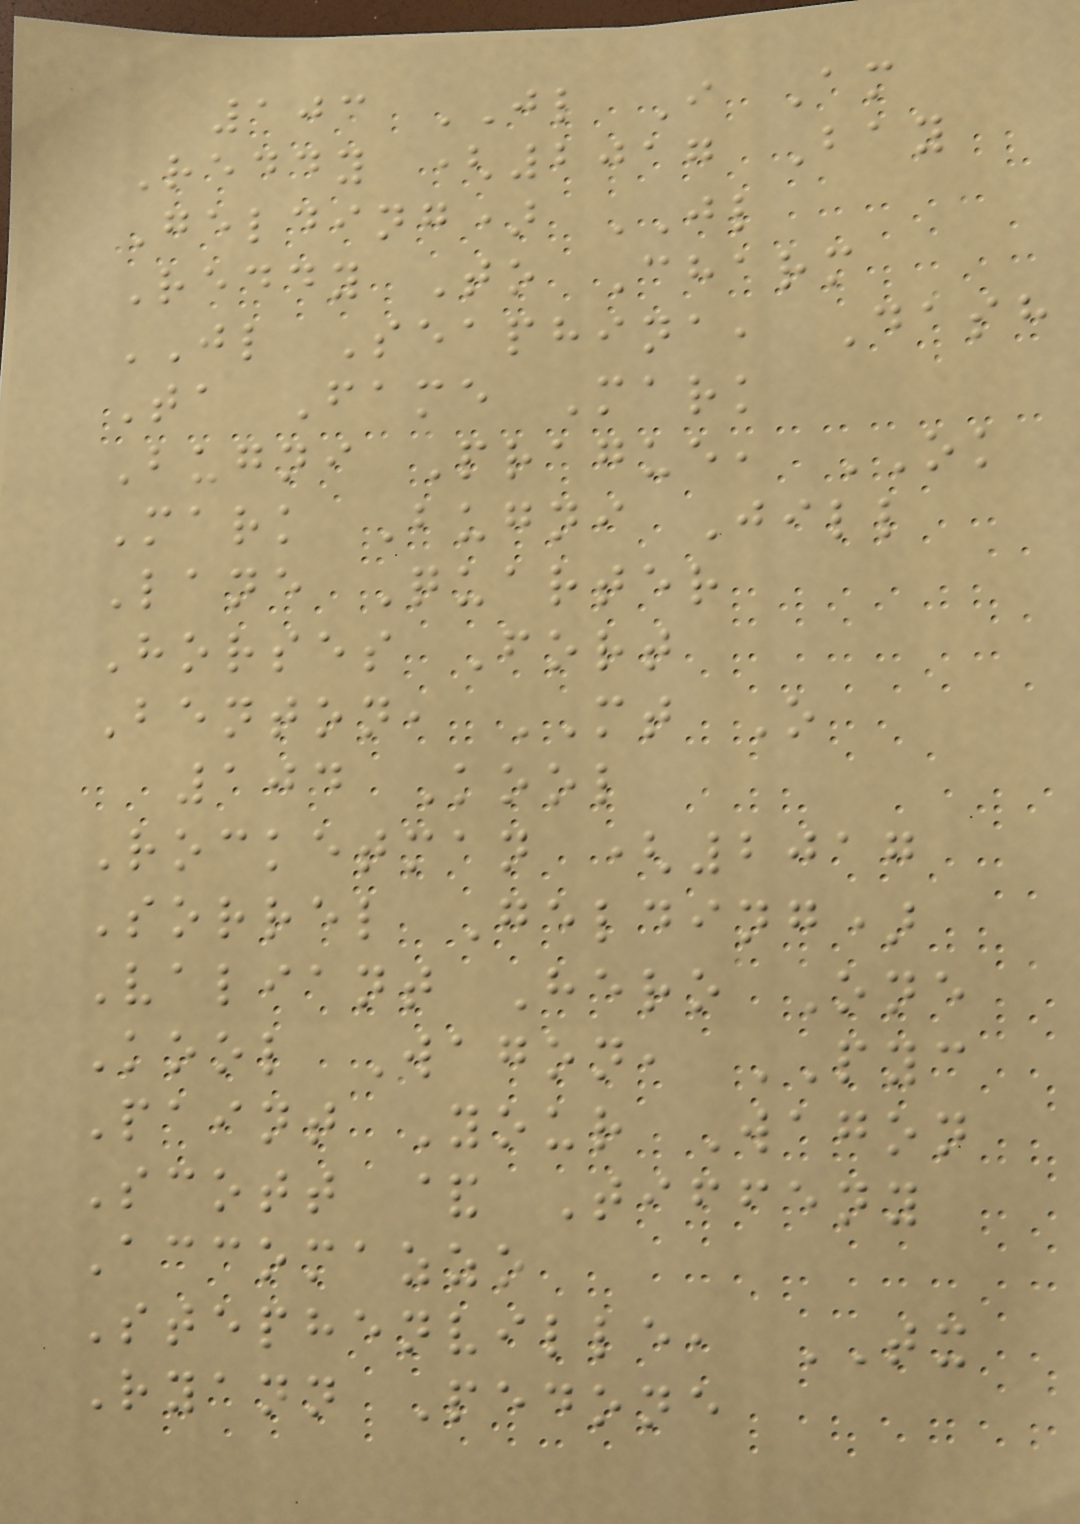103 JL I Am
Reddy (2017 Bay
Gelding) JL
Reddy To Charm
JL Seaphina, Dash
Ta Fame Mark
Bugni Prague, OK
Mark Bugni Jill
Lane Quarter
Horses Fort
Benton, MT O
104 Kool
Rocketman (2017
Sorrel Gelding)
Valiant Hero One
Kool Wagon, PYC
Paint Your Wagon
Scott & Tiffeny
Accomazzo
Stephenville, TX
Ryann Pedone
